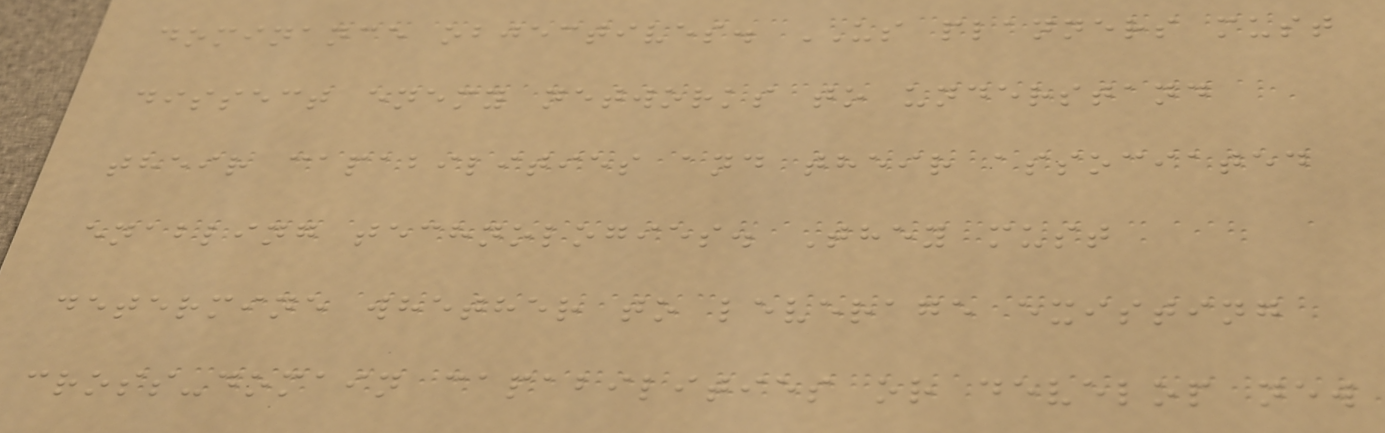dominance objectives. US planners must
dissect enemy networks to understand
their capabilities and their associated
enabling technologies. They must
determine whether to leverage existing
cross-domain capabilities or develop new
